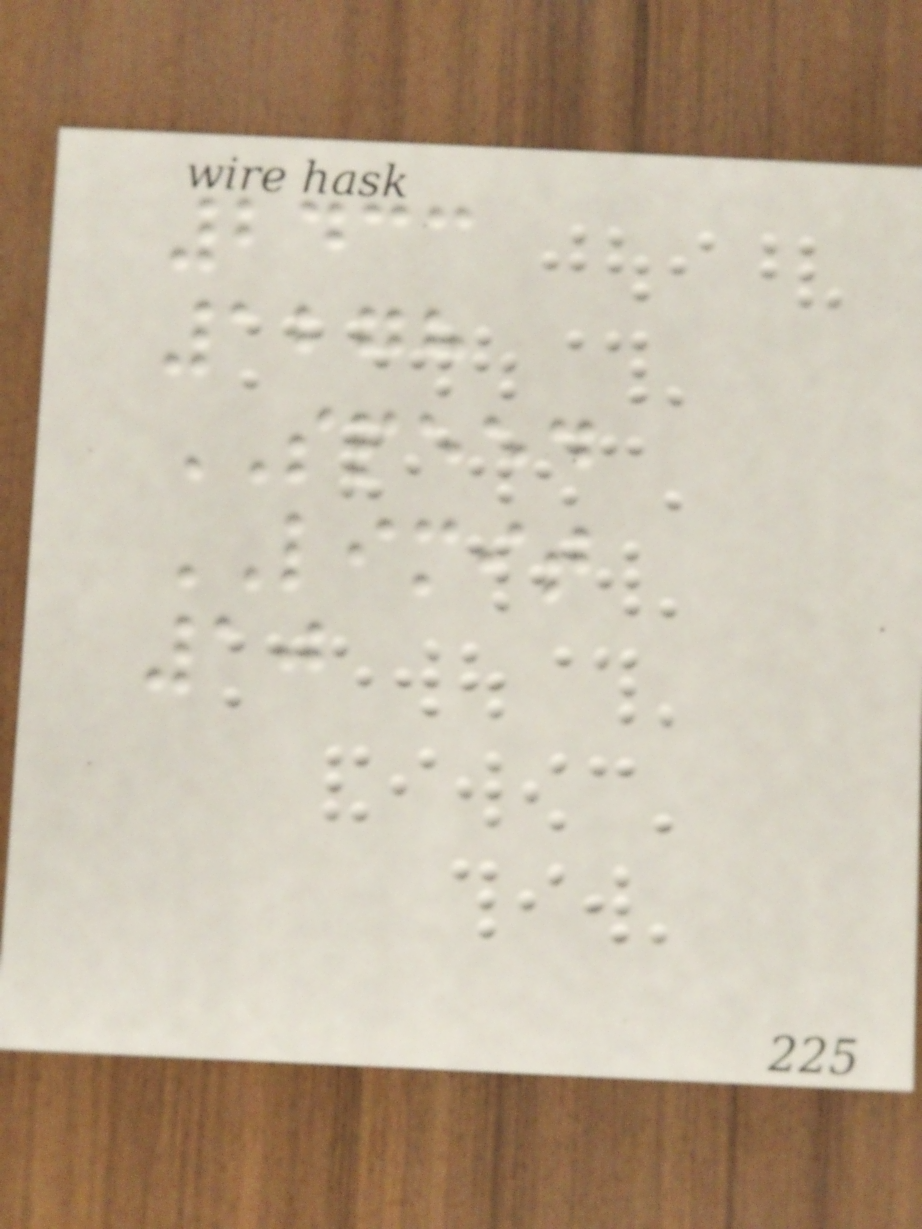2433
1278
SPEED
LIMIT
10
